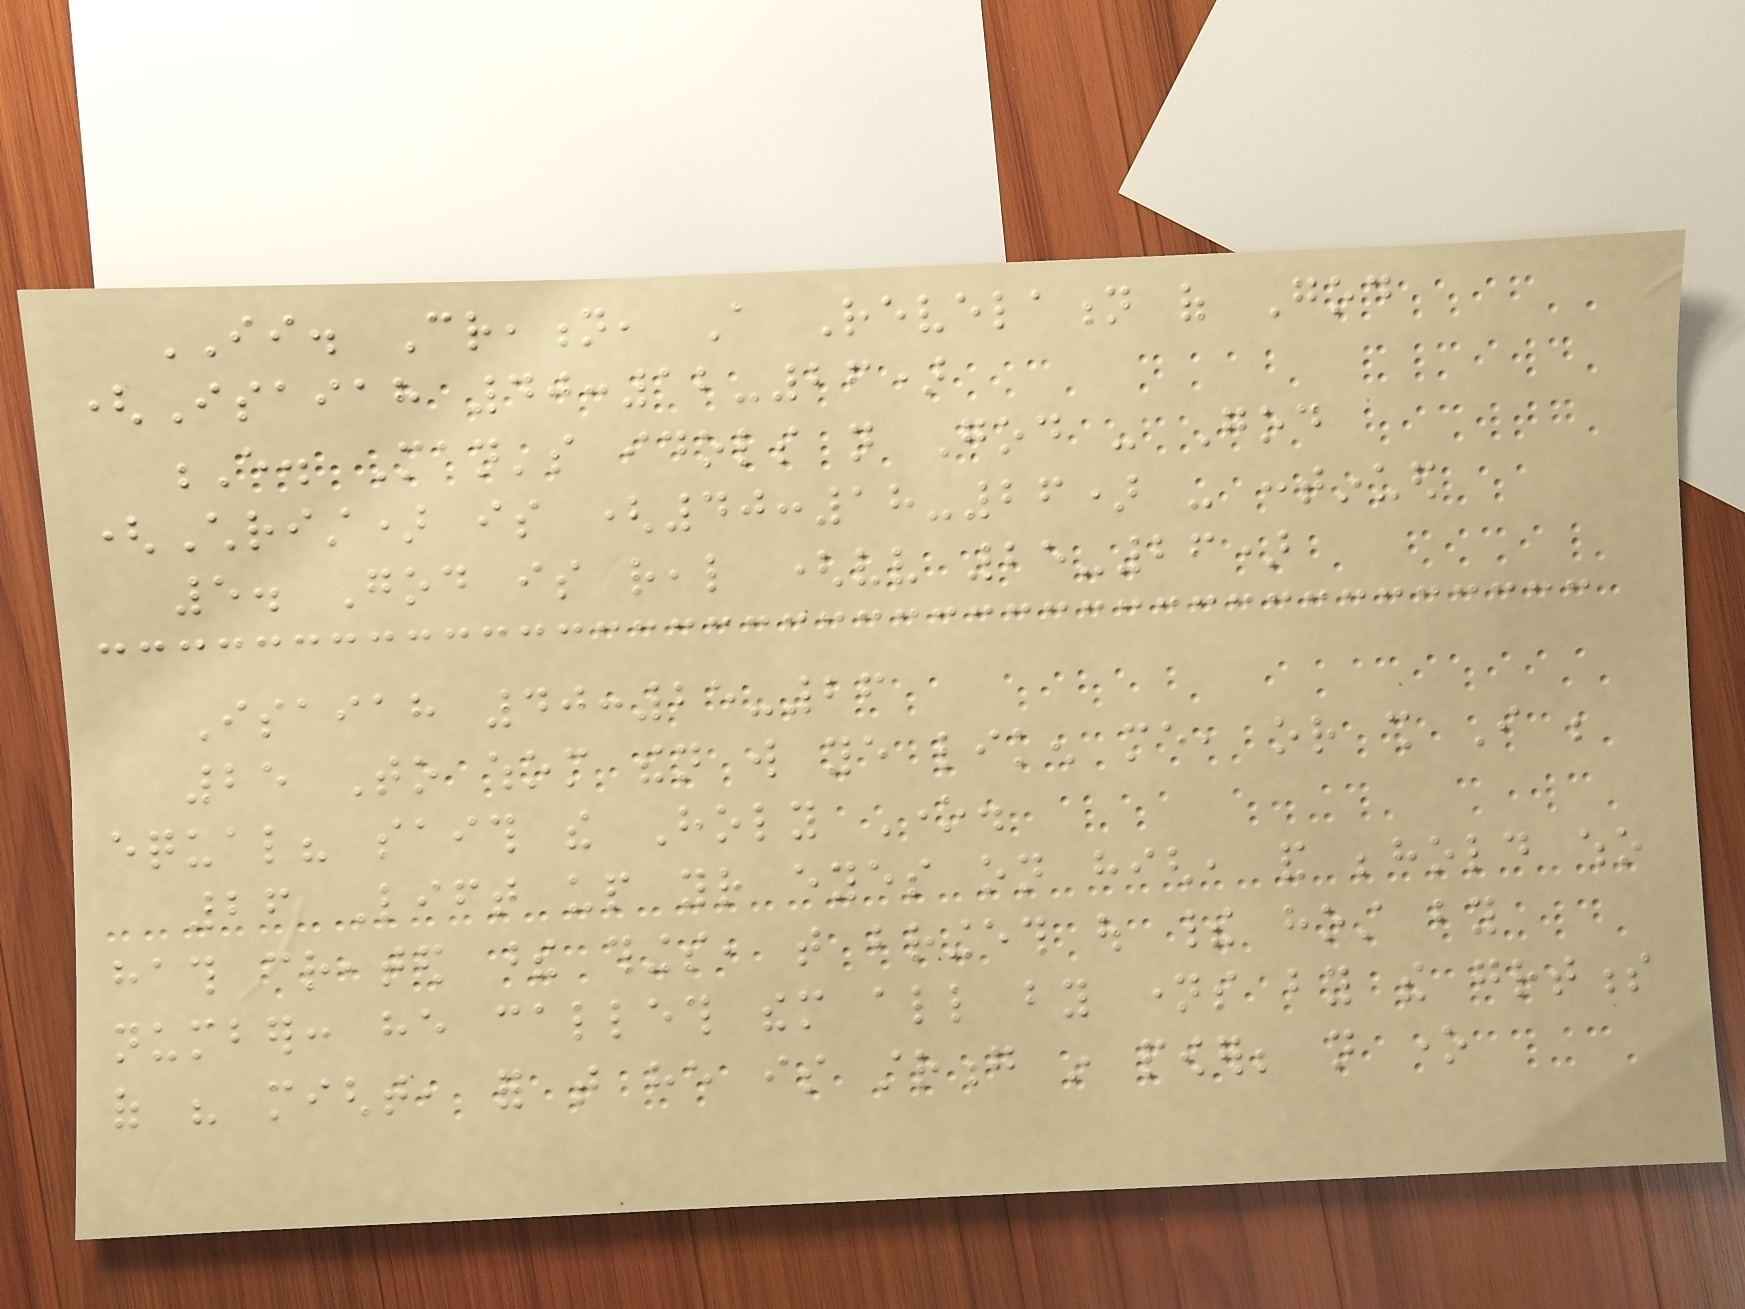II. Creation, A Revelation of God
(Isaiah 40:12-26)
E. Man's idols not God - God
(Christ) is (40:18-26) - continued
5. God is real (vv 25-26)
Isaiah 40:25-26
25 To whom then will ye liken me, or shall I be
equal? saith the Holy One.
26 Lift up your eyes on high, and behold who
hath created these things, that bringeth out their host by
number: he calleth them all by names by the greatness
of his might, for that he is strong in power; not one
